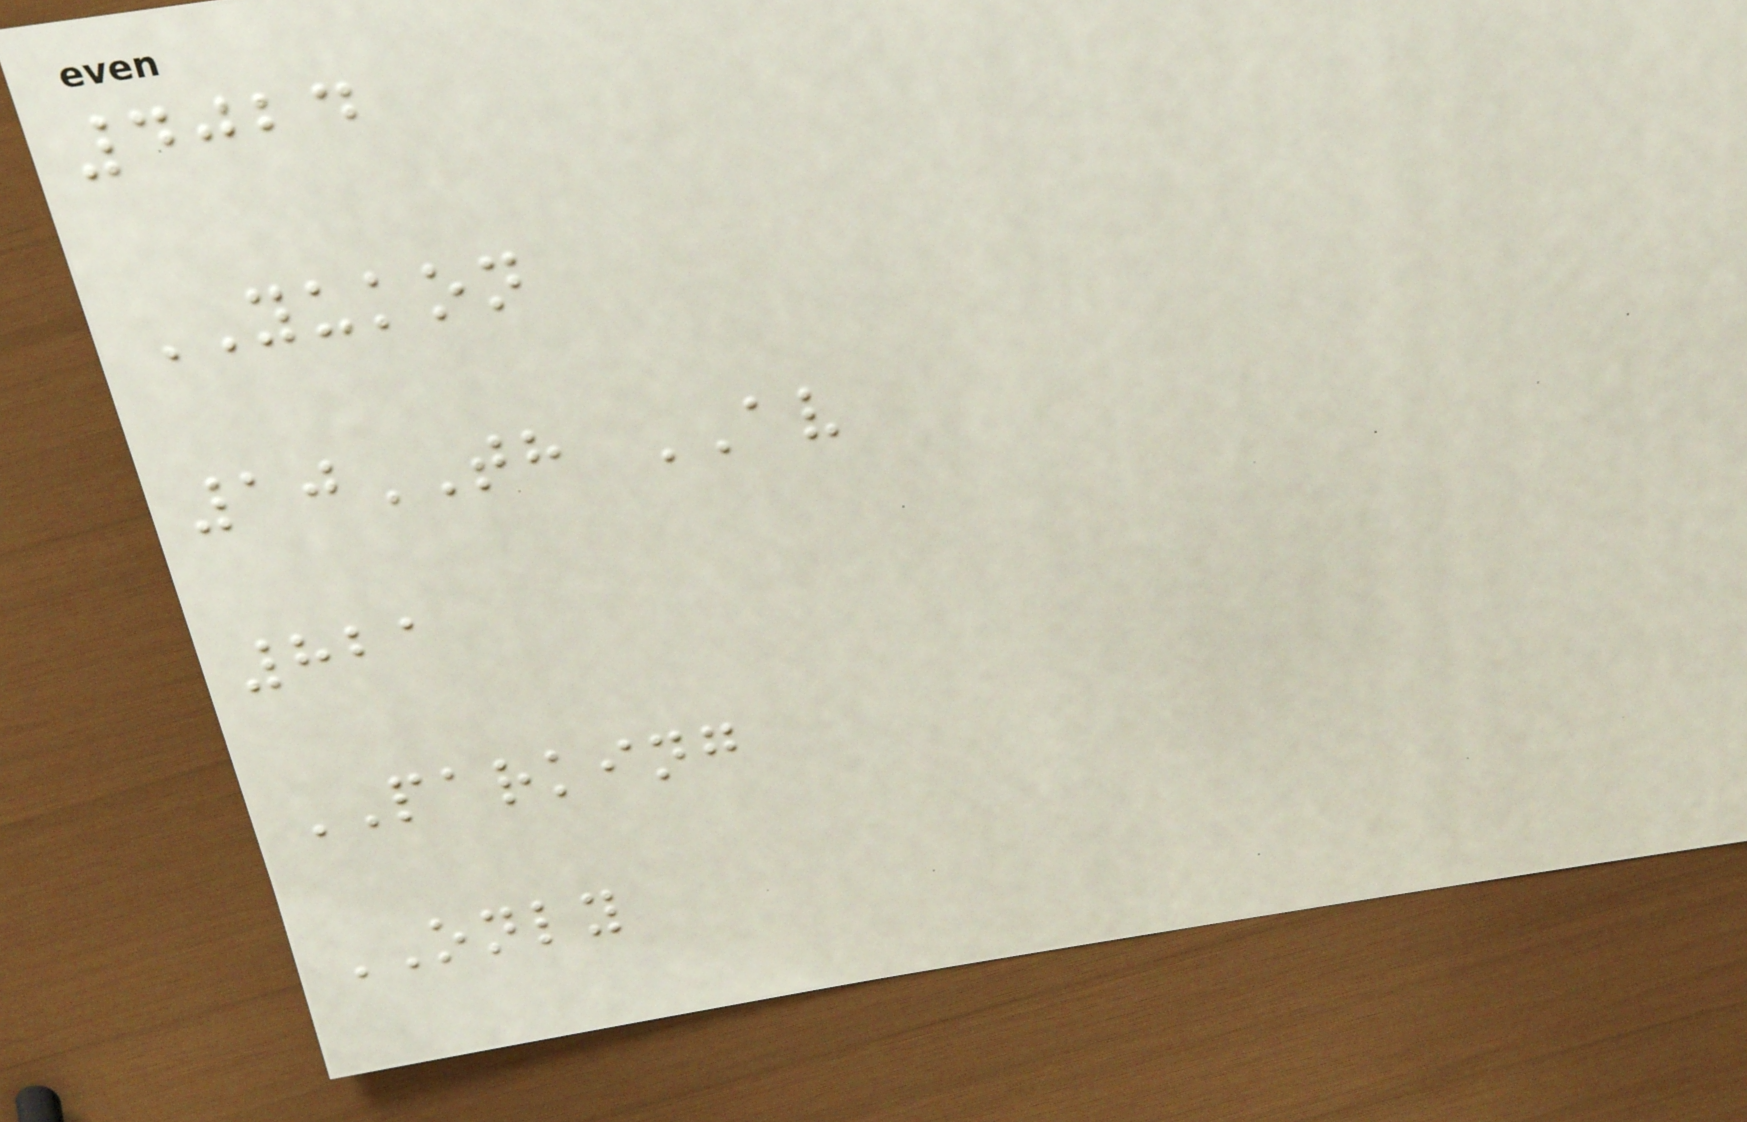4024
YUKON
10TH AV
821
PARKING
ONLY
